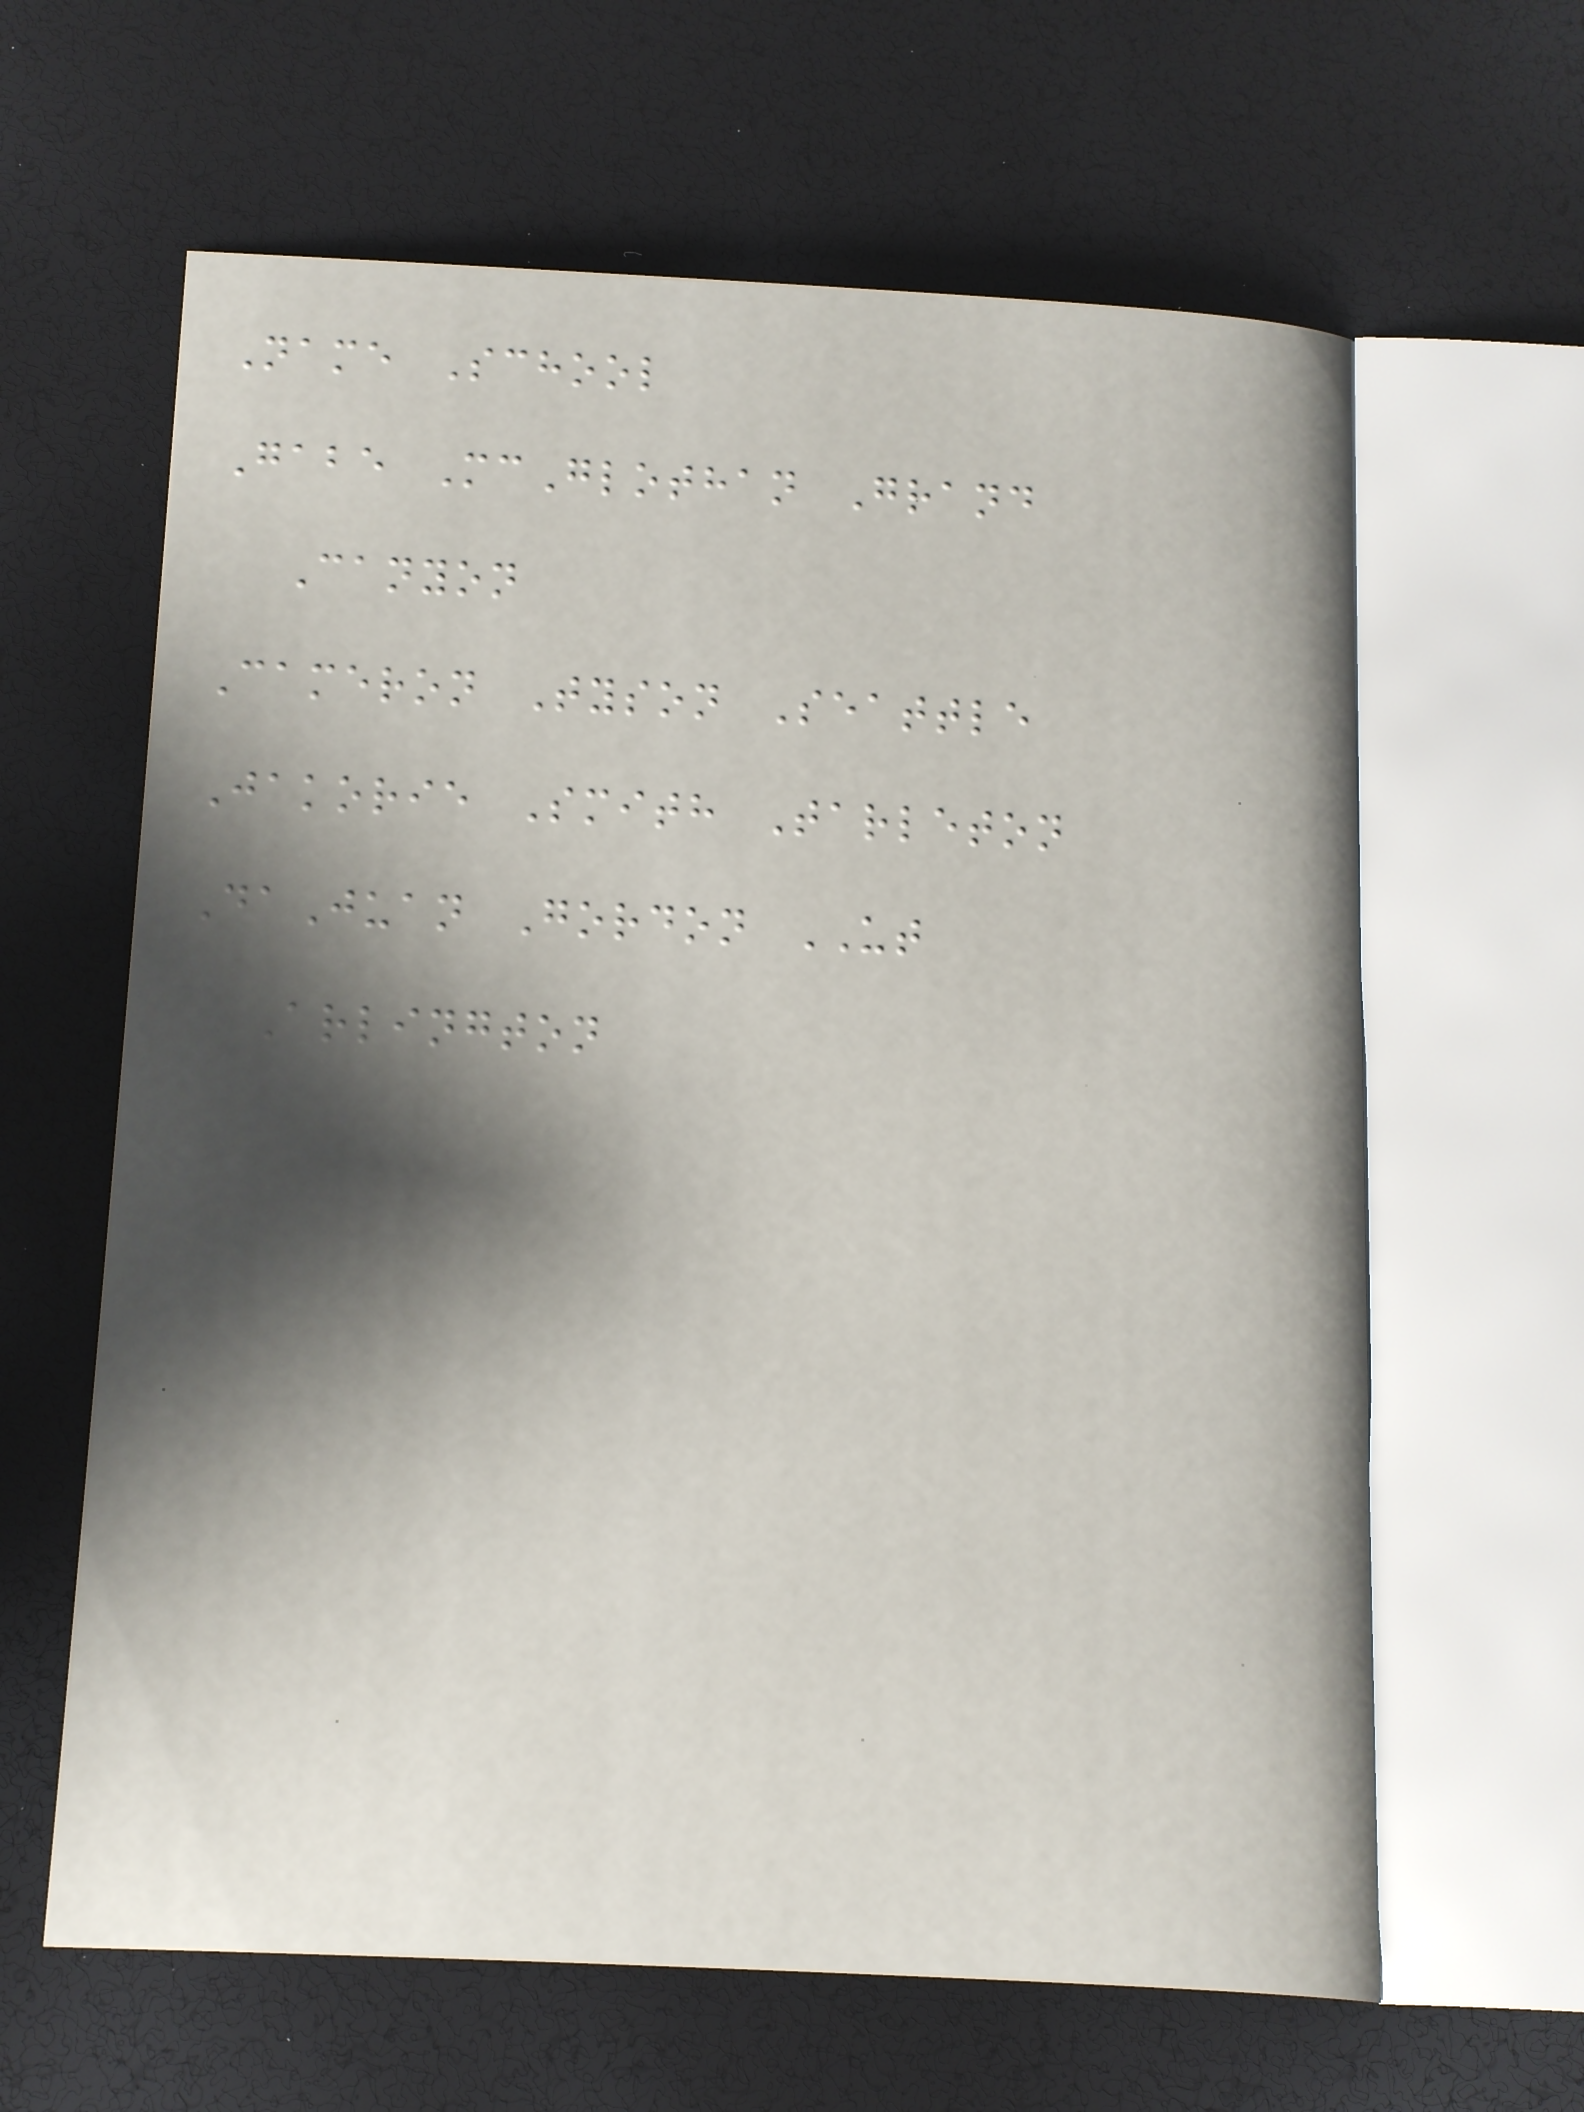Name School
Gabe McGlothan Grand
Canyon
Cameron Tyson Seattle
Jakorie Smith Tarleton
DaJuan Gordon UT
Arlington
